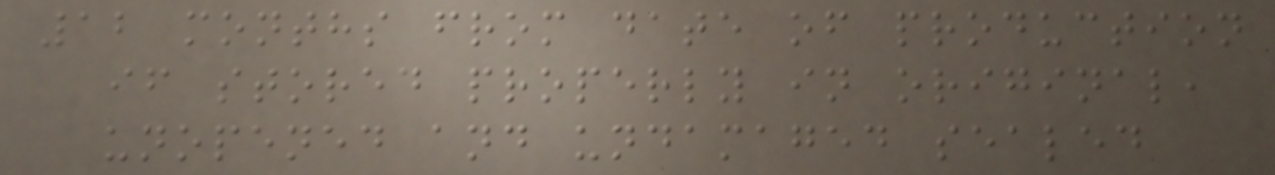12 months from date of production
if stored properly in original,
unopened and undamaged sealed
